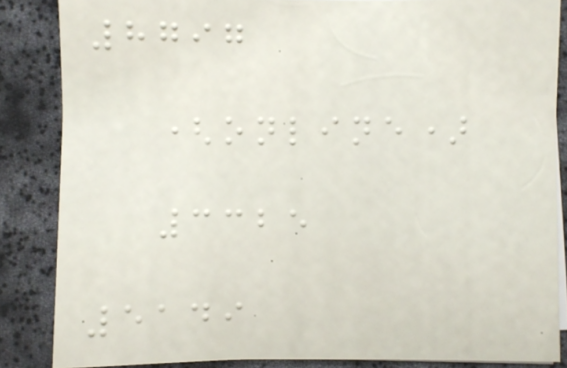8797
(online)
3325
5149
